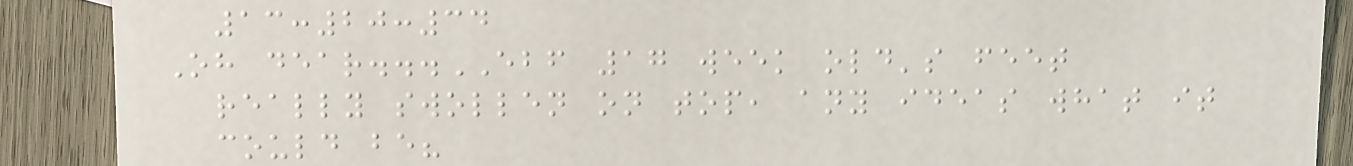13:20:34
Oh dear...EBF 17 week old's feet
really swollen on top, any ideas what it
could be?
